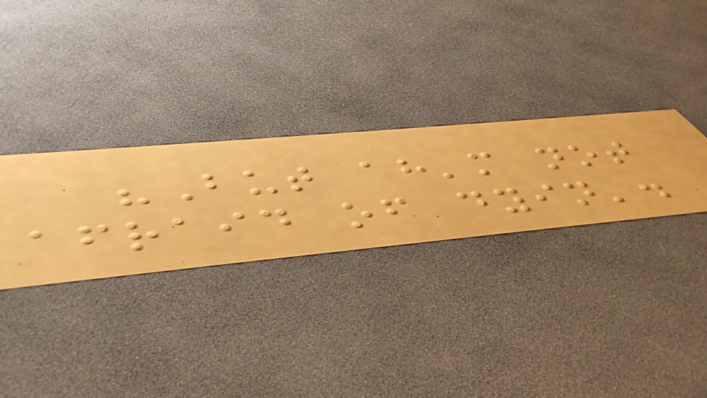"But ah'm not
afraid of dyin'.
